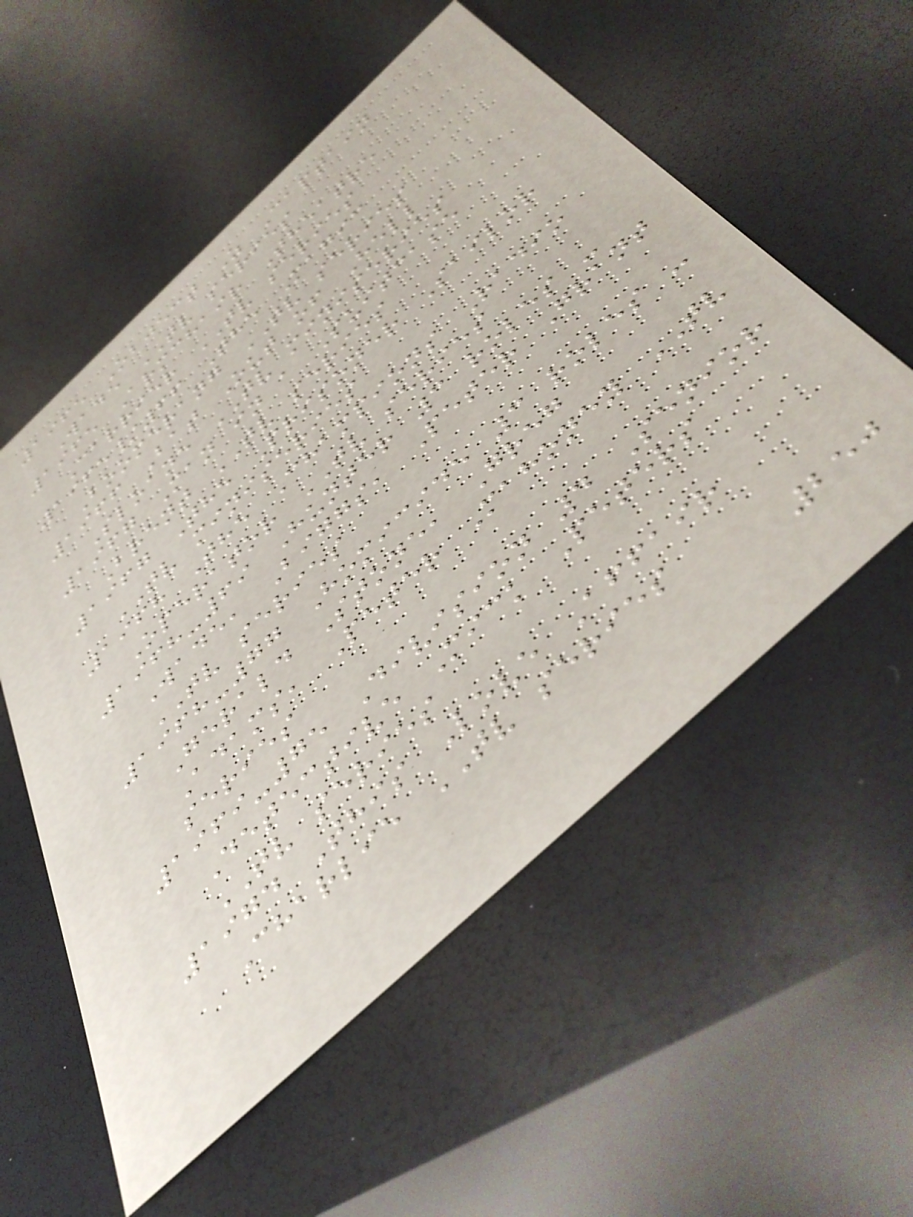1965 Object Z Captain
Wade TV series
1965 Armchair Theatre
Carrier TV series
1965/66 The Magic
Boomerang TV series
1966 Bat Out of Hell
Sloane TV miniseries
1967 Man in a Suitcase
Brent TV series
1967 The Prisoner Sailor
TV miniseries
1968 The Champions Radio
Operator TV series
1968-69 Hunter 3 roles -
Wade, Biggs, Peter Grant
TV series
1968-77 Homicide 3 roles -
Gerald Stone, Greg
Adams, Peter Mahoney TV
series
1969-75 Division 4 Senior
Detective Mick Peters
TV series
1974 This Love Affair
Charlie TV series
250
